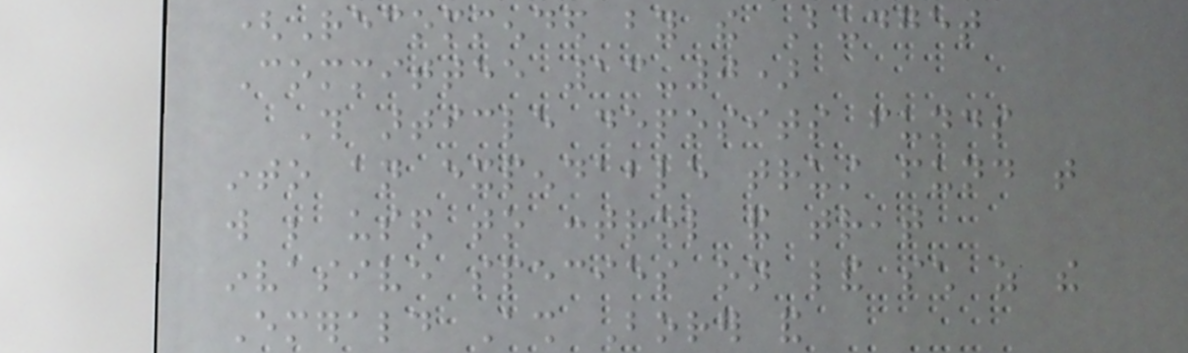(Recommended by the Budget
Committee 13-0)
This article deposits funds
into an expendable trust fund that
will be used to control and treat
invasive species on land such as the
Emerald Ash Borer and
